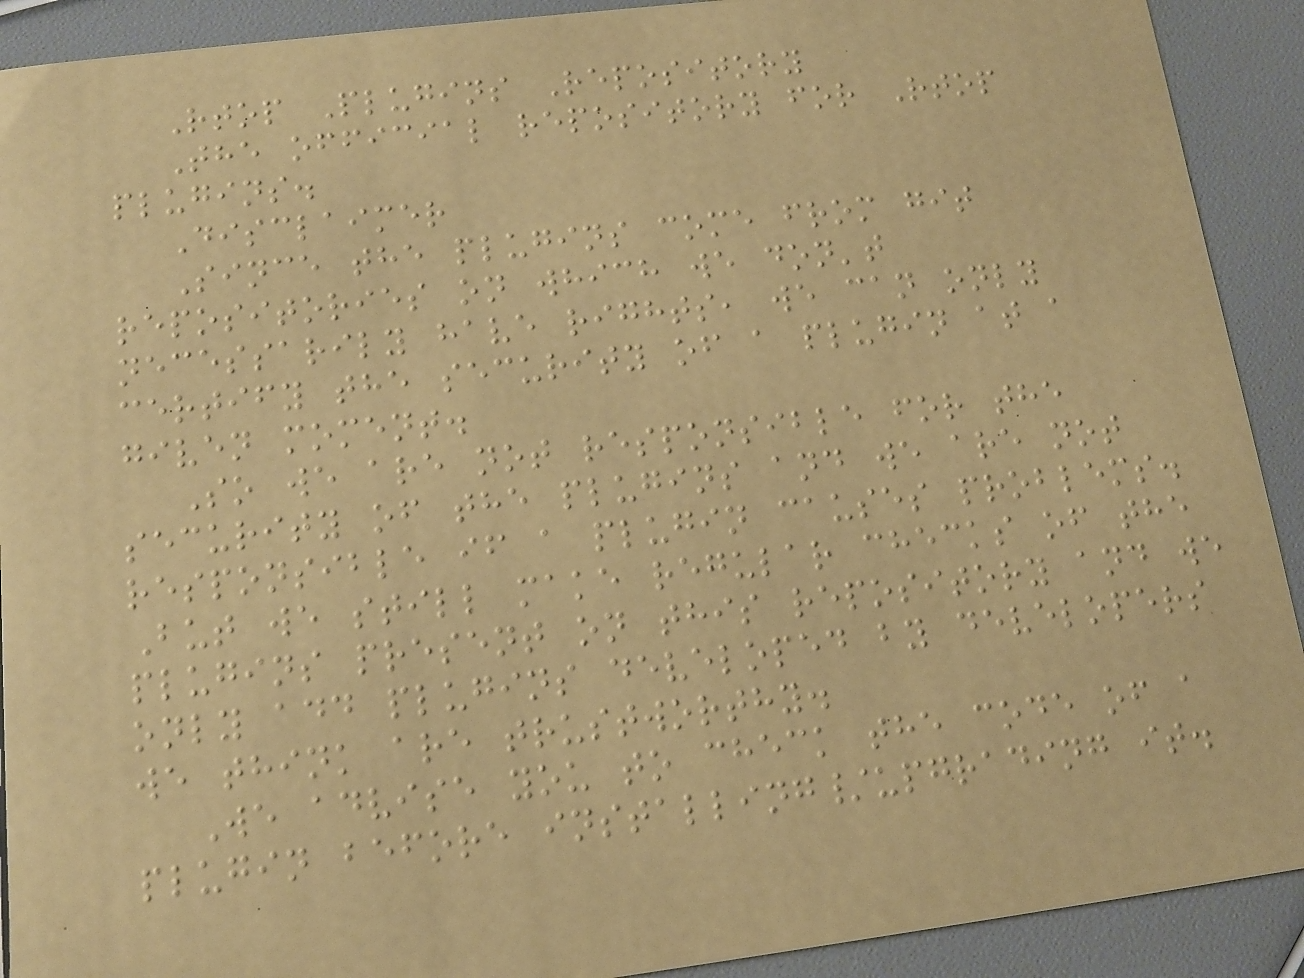Rtop Plugins Repository
The official repository for Rtop
plugins.
Disclaimer
Since the plugins come from git
repositories on which we don't
necessarily have rights, we can only
certify the security of a plugin at a
given moment.
So we are not responsible for the
security of the plugins and we are not
responsible if a plugin causes problems.
But we still make regular checks of the
plugins present on this repository and we
only add plugins developed by developers
we think are trustworthy.
We advise you to check the code of a
plugin before installing/upgrading it.
